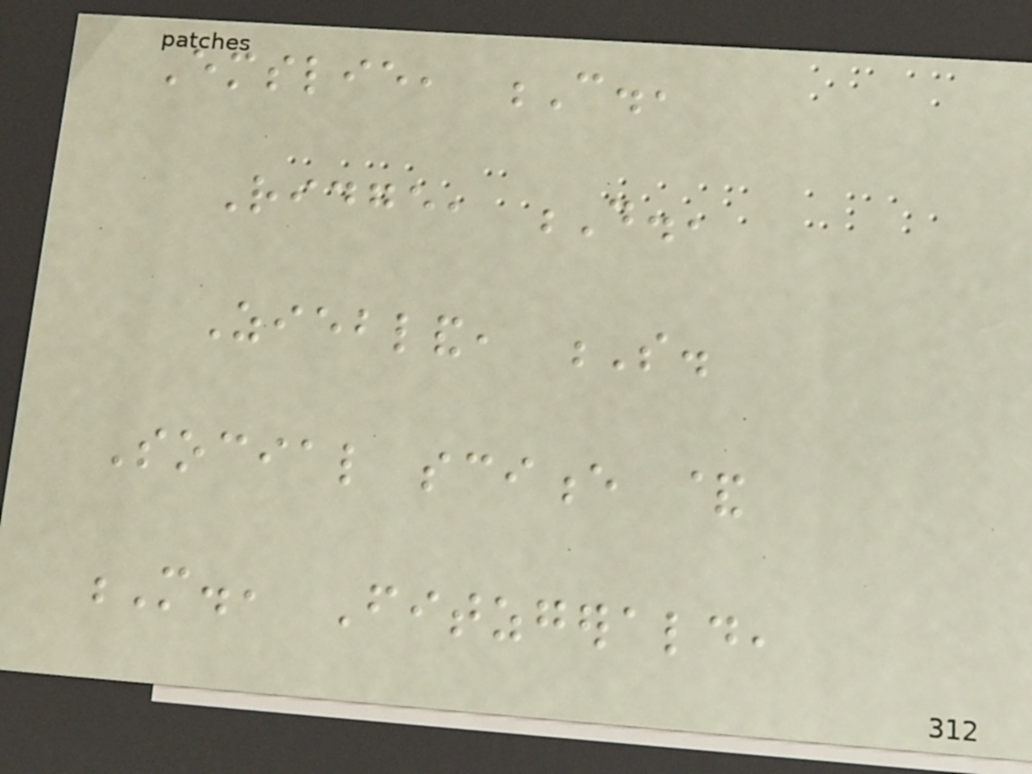Emslie, C.,
Ridge, D.,
Ziebland, S.
Social science &
M., Fitzgerald,
